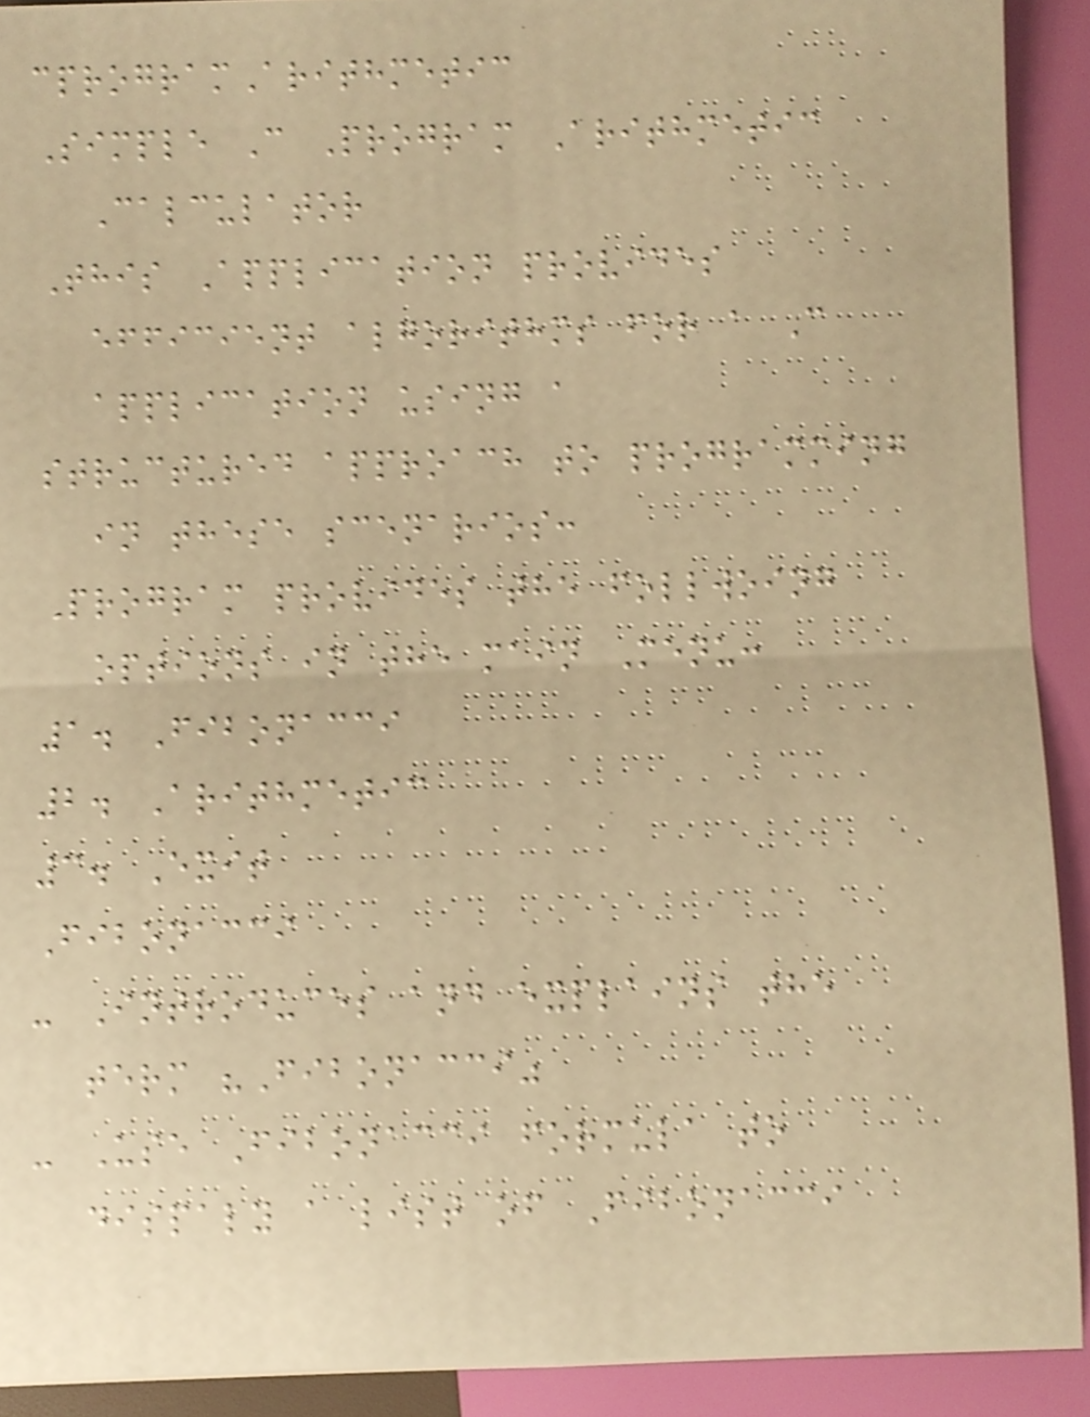cprogramArithmetic
Simple C Program Arithmetic
Calculator
This Application provides
efficient algorithms for a C
application using a
structured approach to programming
in these scenarios:
Program provides the follwoing
options in the main Menu:
1. Fibonacci
2. Arithmetic
3. Exit
Fibonacci
- Introduces and explains the
term "Fibonacci"
- Use Fibonacci formula to
dispaly a list of Fibonacci
